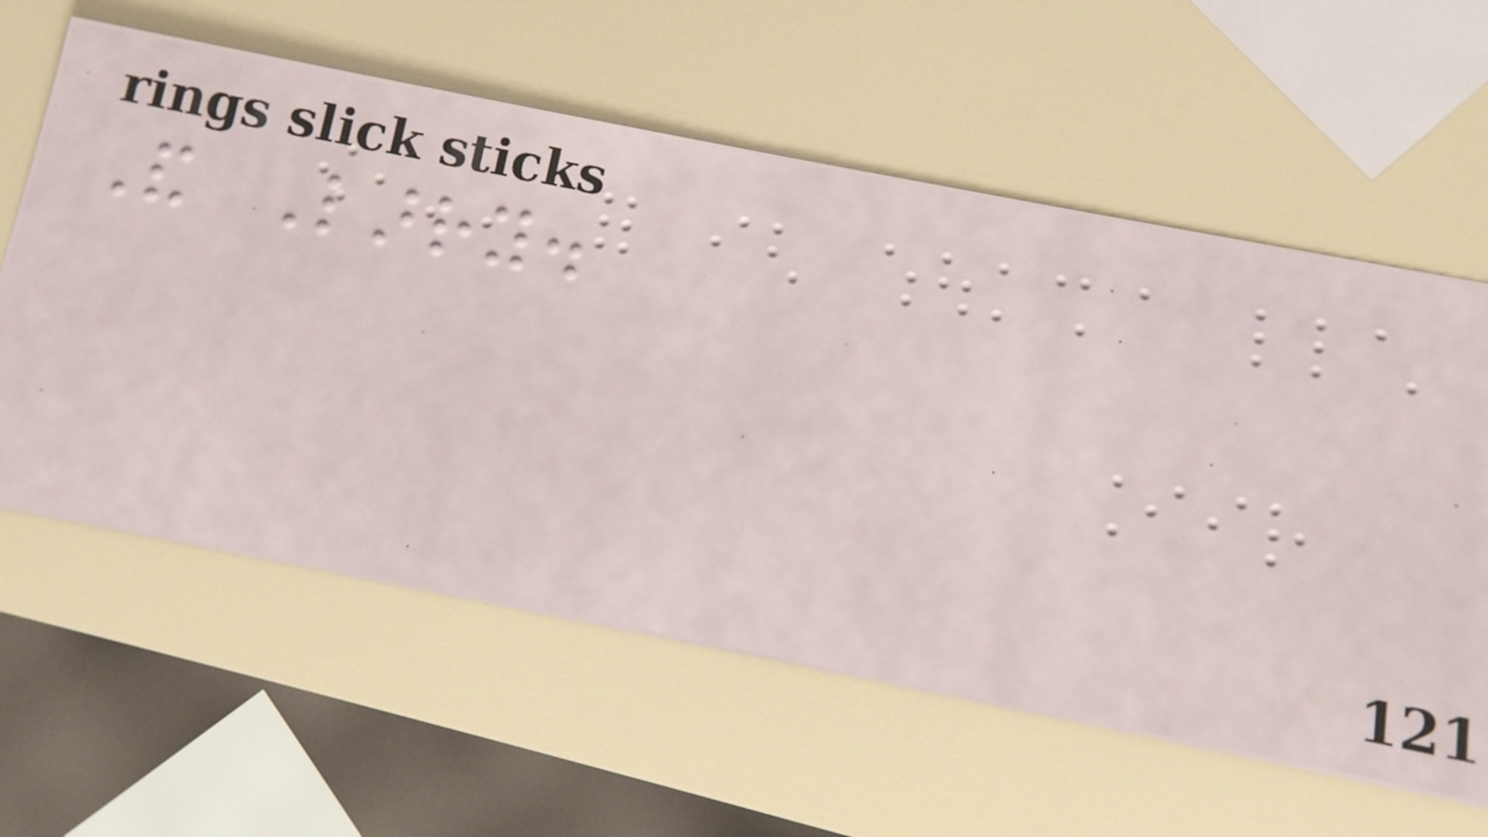And Larry.
